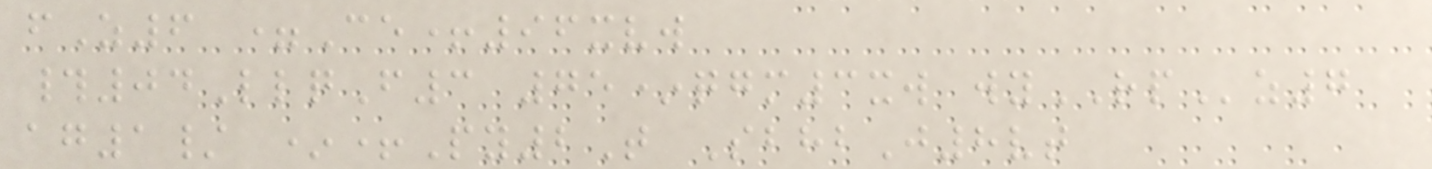fZ6 =Ce+96xvw
#04LlqF3 75*qgm3xw wyRPz7
ag1/ *+Py2T SbhbJ8vt
